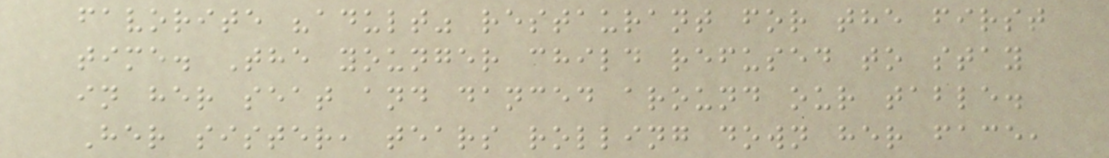favorite "adult" restaurant for the first
time. The younger child refused to stay
in her seat and danced around our table.
Her sister, tears rolling down her face,
